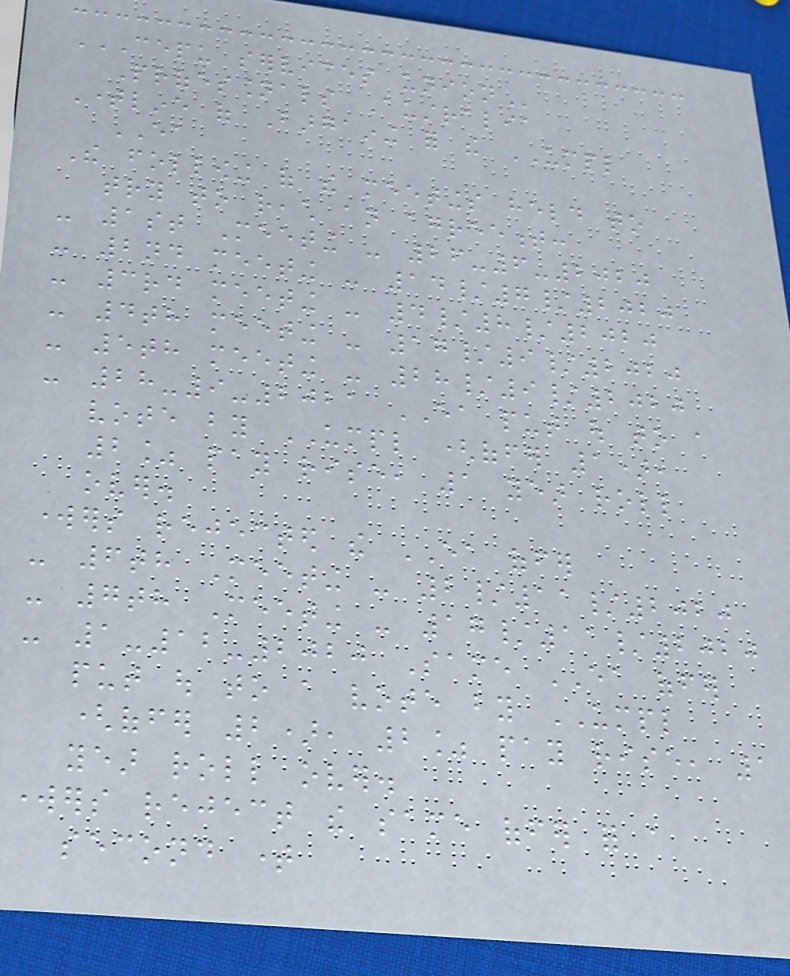CEPU SERVICES UNION
Professionals Australia
Timeline of Bargaining for the UMPL
EA
The following of the meetings held to
try to reach an agreement:
- 1st Meeting - 26-6-2020
- 2nd meeting - 14/7/2020
- 3rd meeting - 4/8/2020
- 4th meeting - 17/9/2020
- 5th meeting - 28/9/2020
- 28-9-2021 EA put out to a
vote by UMPL (offer 1),
2% pay rise, 1 year roll
over.
workers rejected the EA offer
- 6th Meeting - 2/11/2020
- 7th Meeting - 17/11/2020
- 1-12-2020 Same EA offer
put out to a vote by UMPL
(offer 2), 2% pay rise, 1
year roll over.
workers reject the same offer for a
second time
